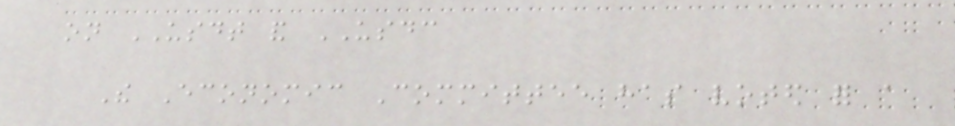on USDT and USDC
The Economic Committee has voted for a
